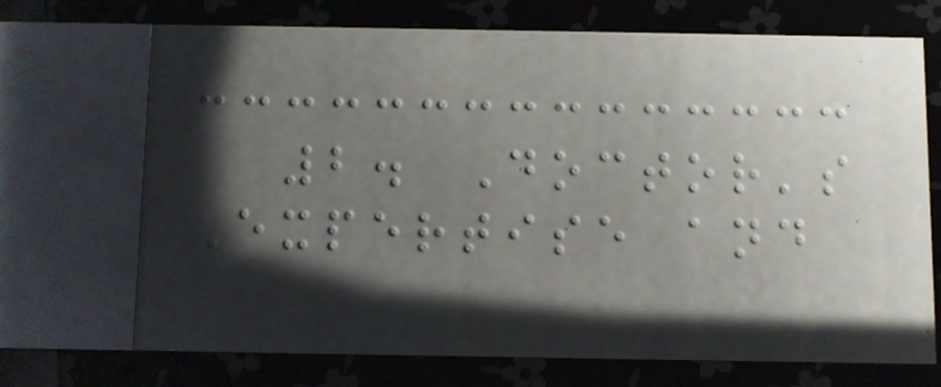2. Doctor's
Expertise and
